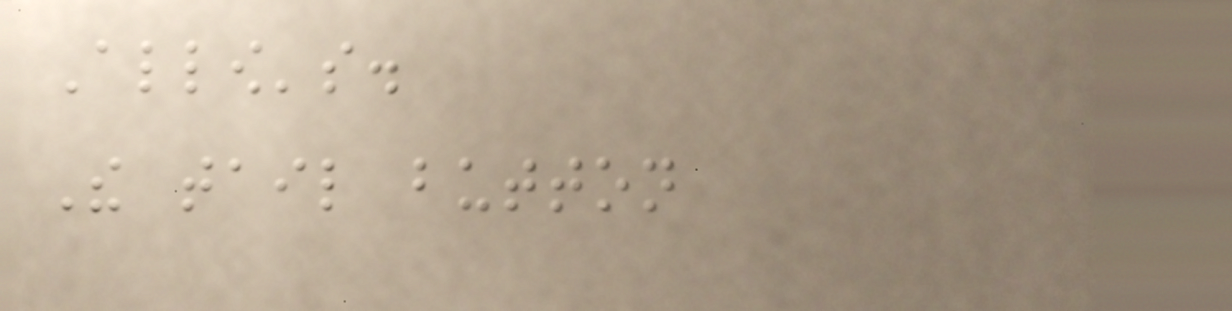Allow's.
The tail button
